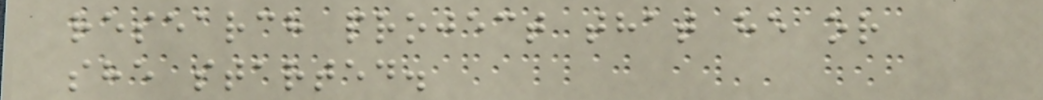research project that he or
she started.
